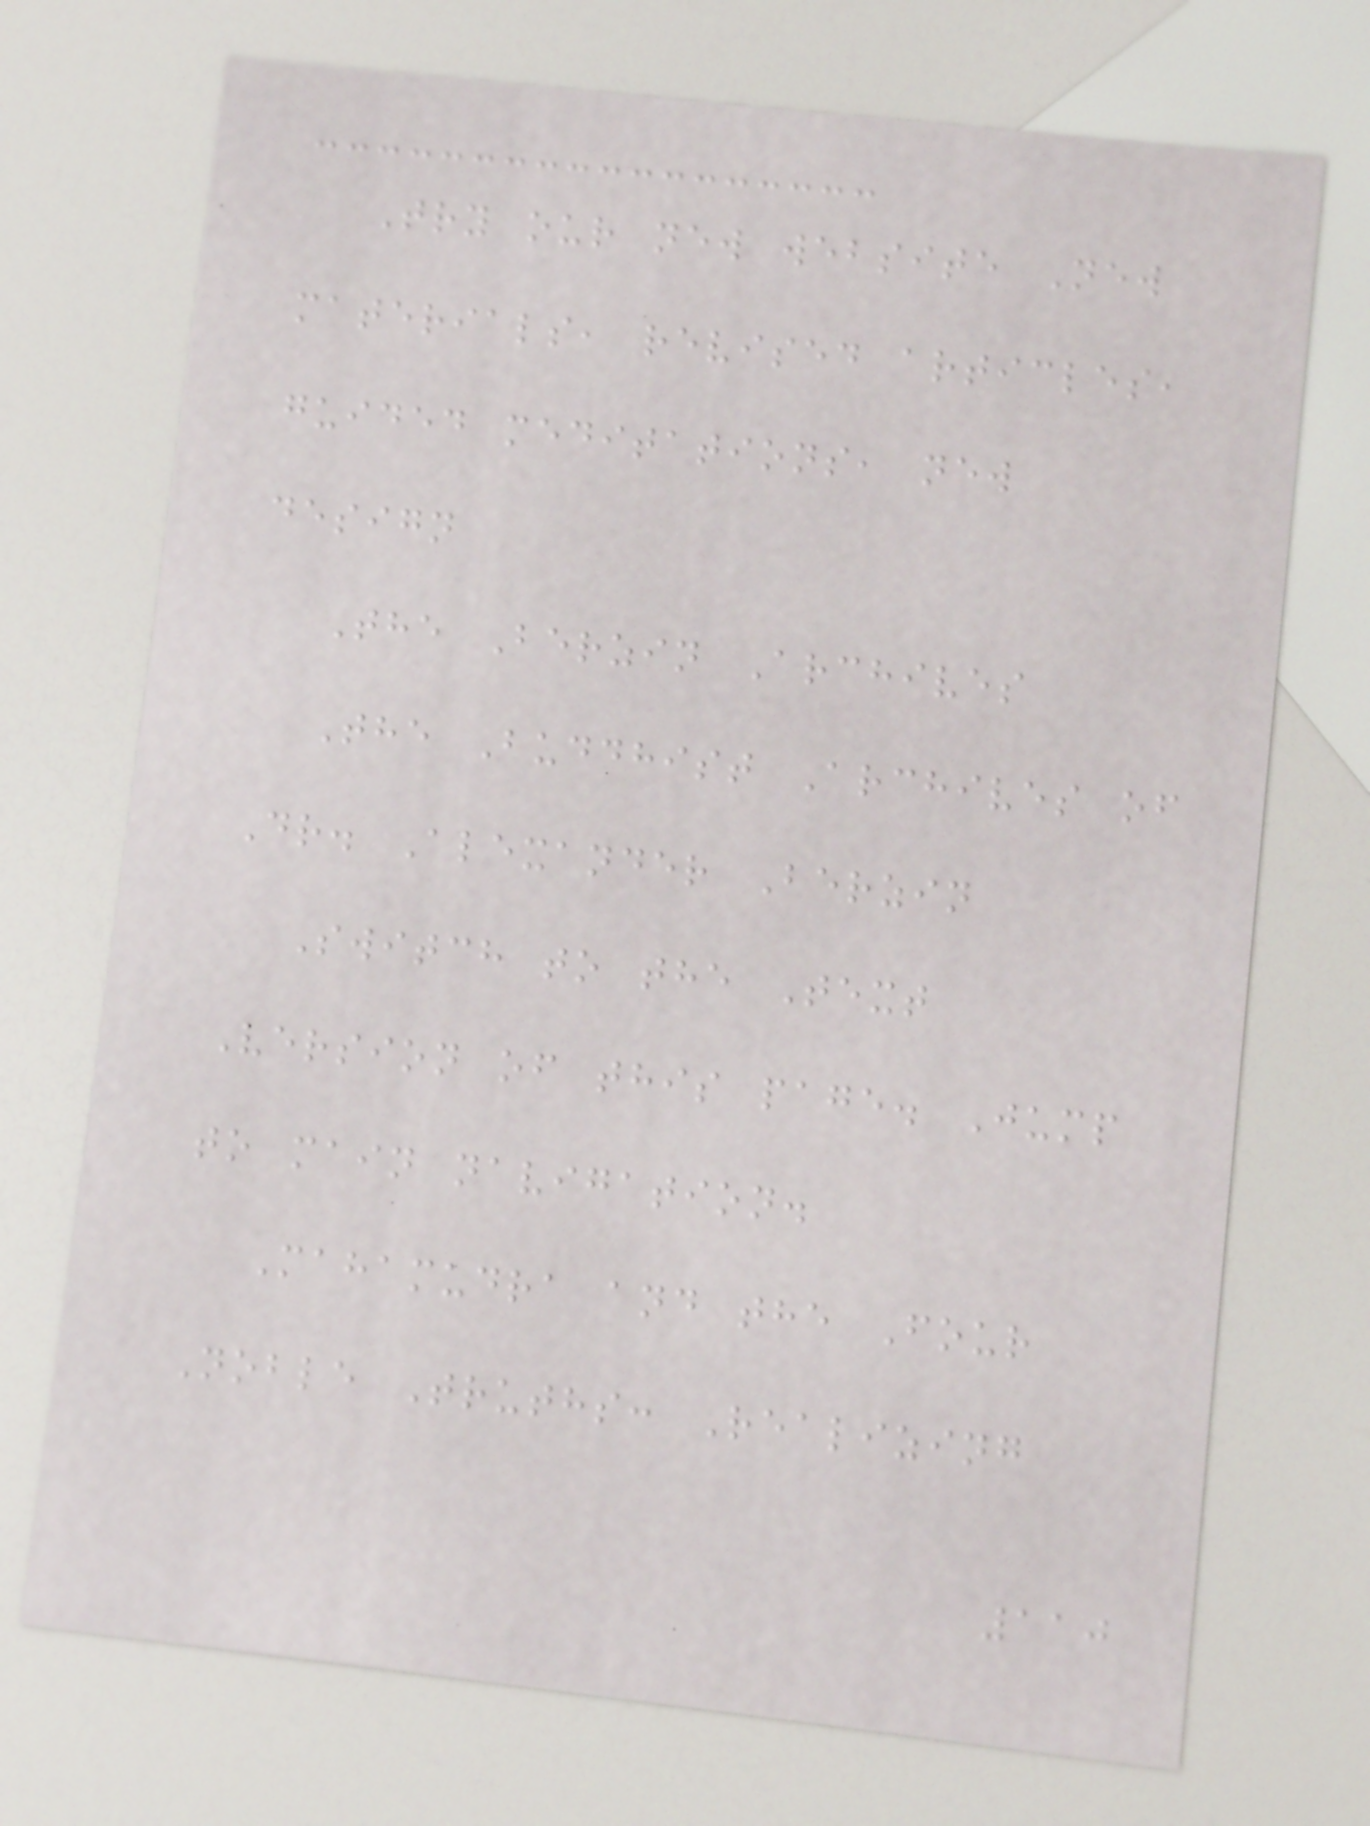Try our new website New
materials, revised articles,
guided meditations, new
design
The Berzin Archives
The Buddhist Archives of
Dr. Alexander Berzin
Switch to the Text
Version of this page. Jump
to main navigation.
Mahamudra and the Four
Noble Truths: Realizing
110
